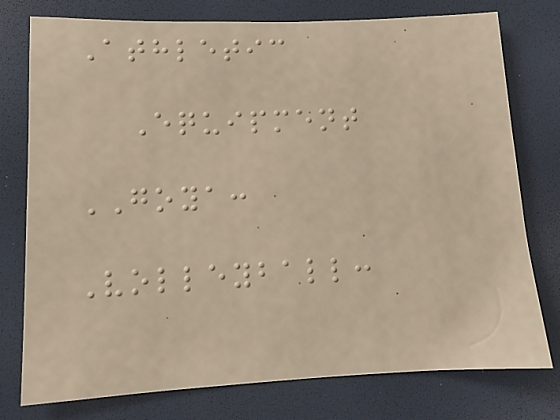Athletic
Equipment
GOYA:
Volleyball:
